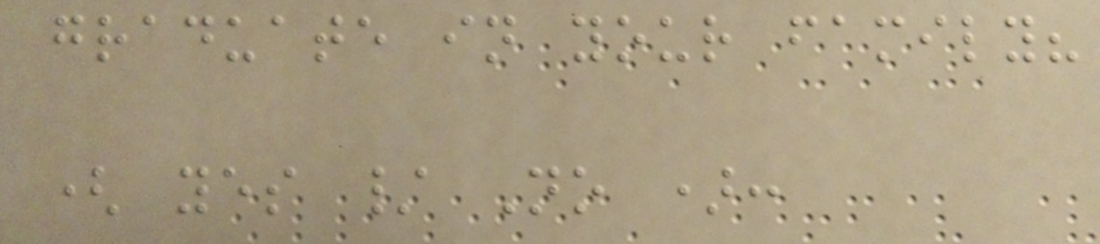graduate in your family?
( yes / No ):
